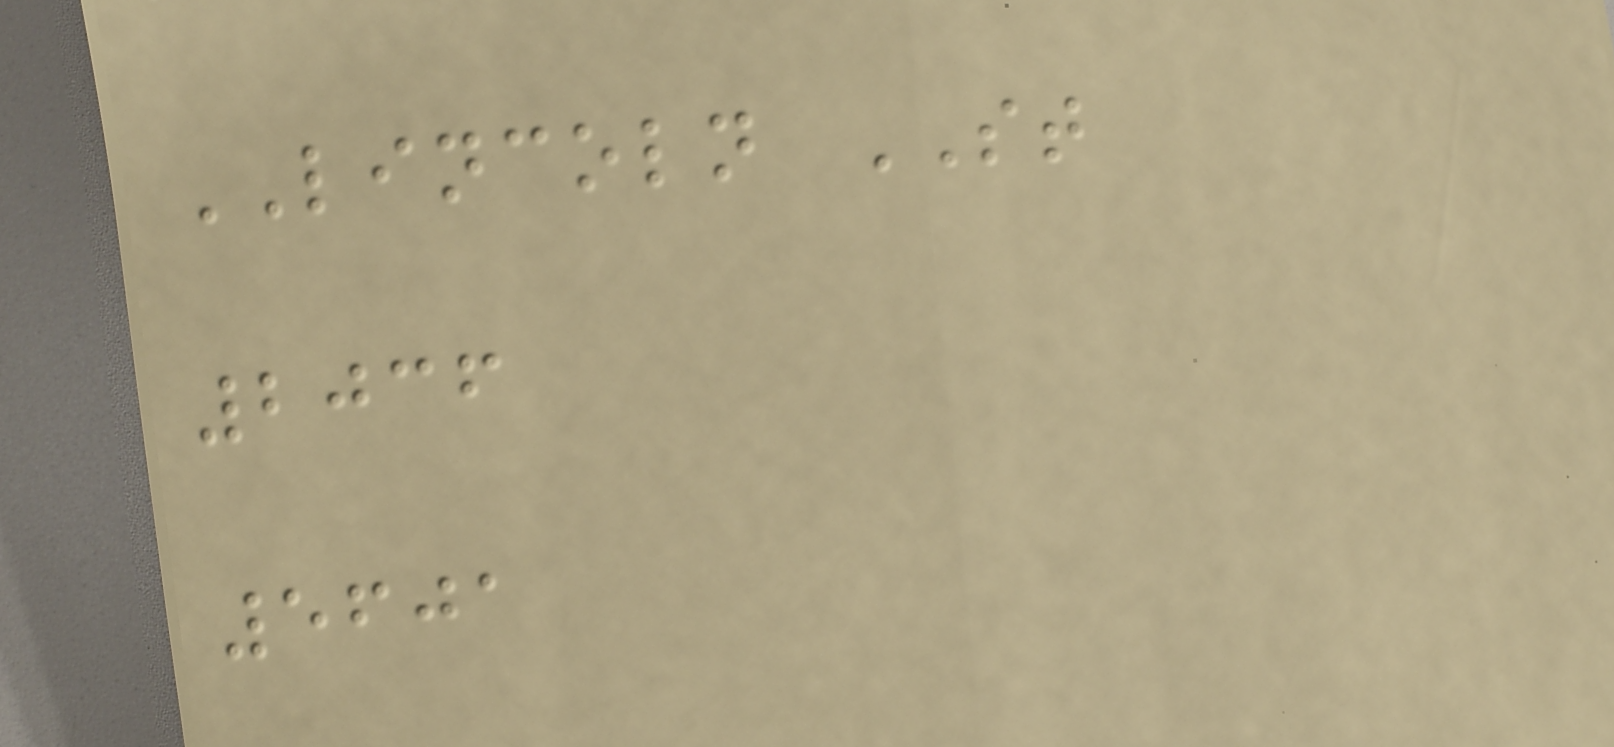LINCOLN ST
2036
5601
